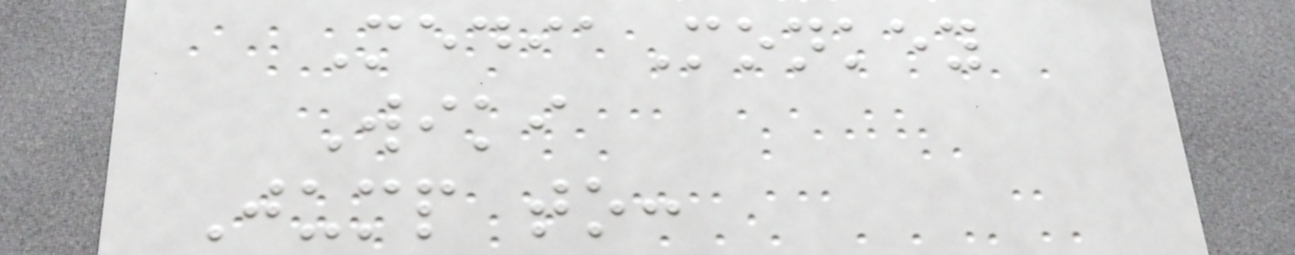MediaMonkey
Wiki
Jump to:
